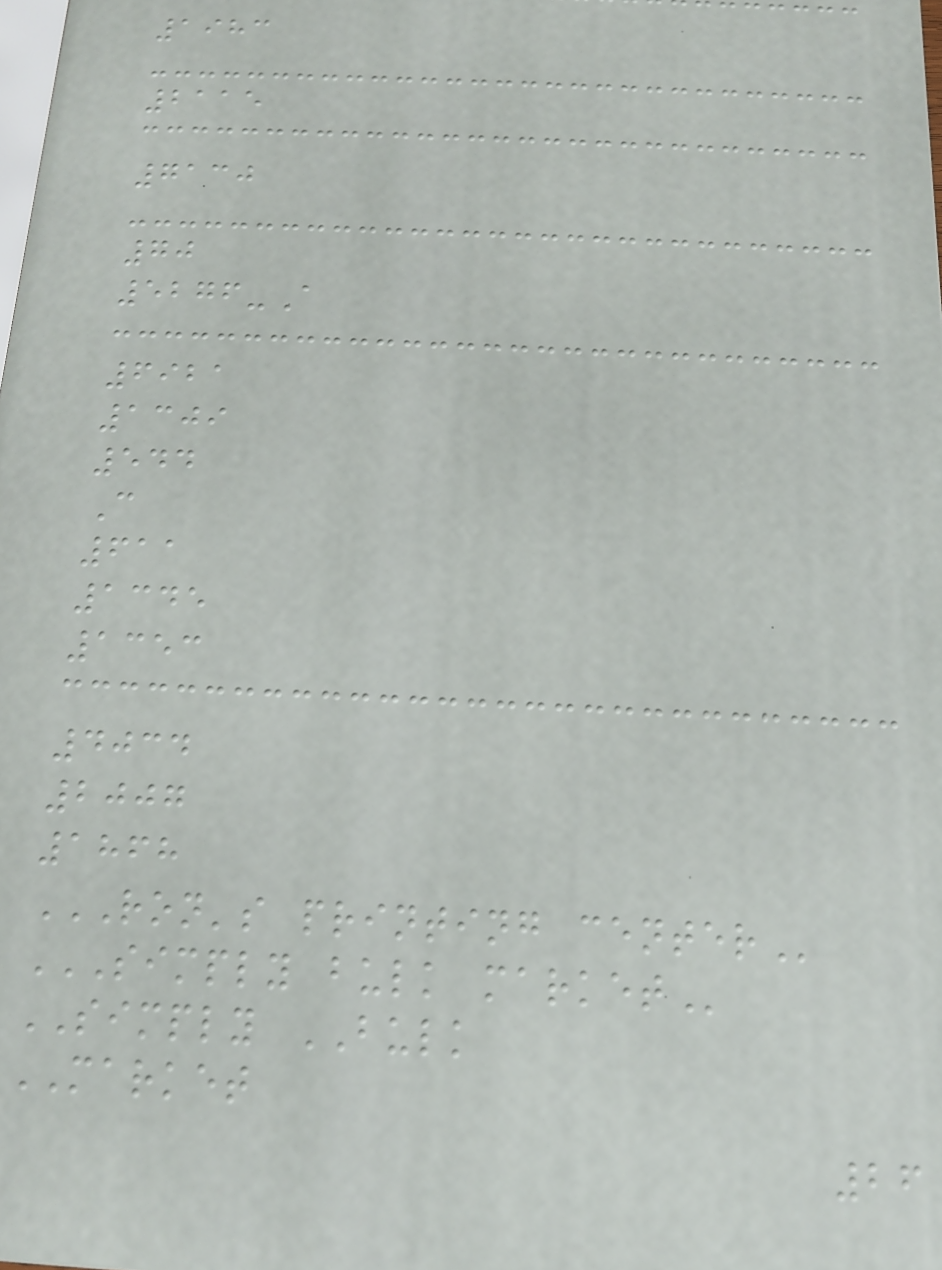1983
2115
7130
70
5276-A
6921
1309
544
C
611
1345
1353
4034
2007
1868
RON'S PRINTING CENTER
SIMPLY BULK MARKET
SIMPLY BULK
MARKET
26
